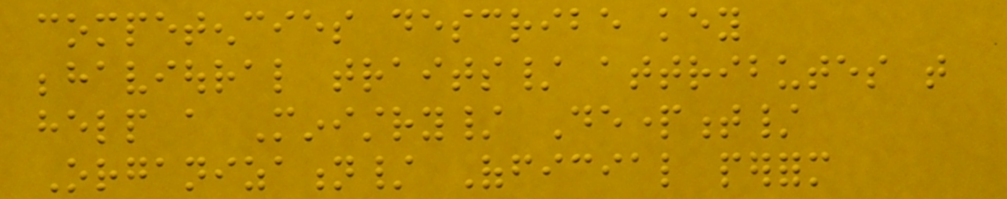competencies describe key
behavioural traits/ attributes that
help a Ministry/ Department/
Organization/ Official perform
